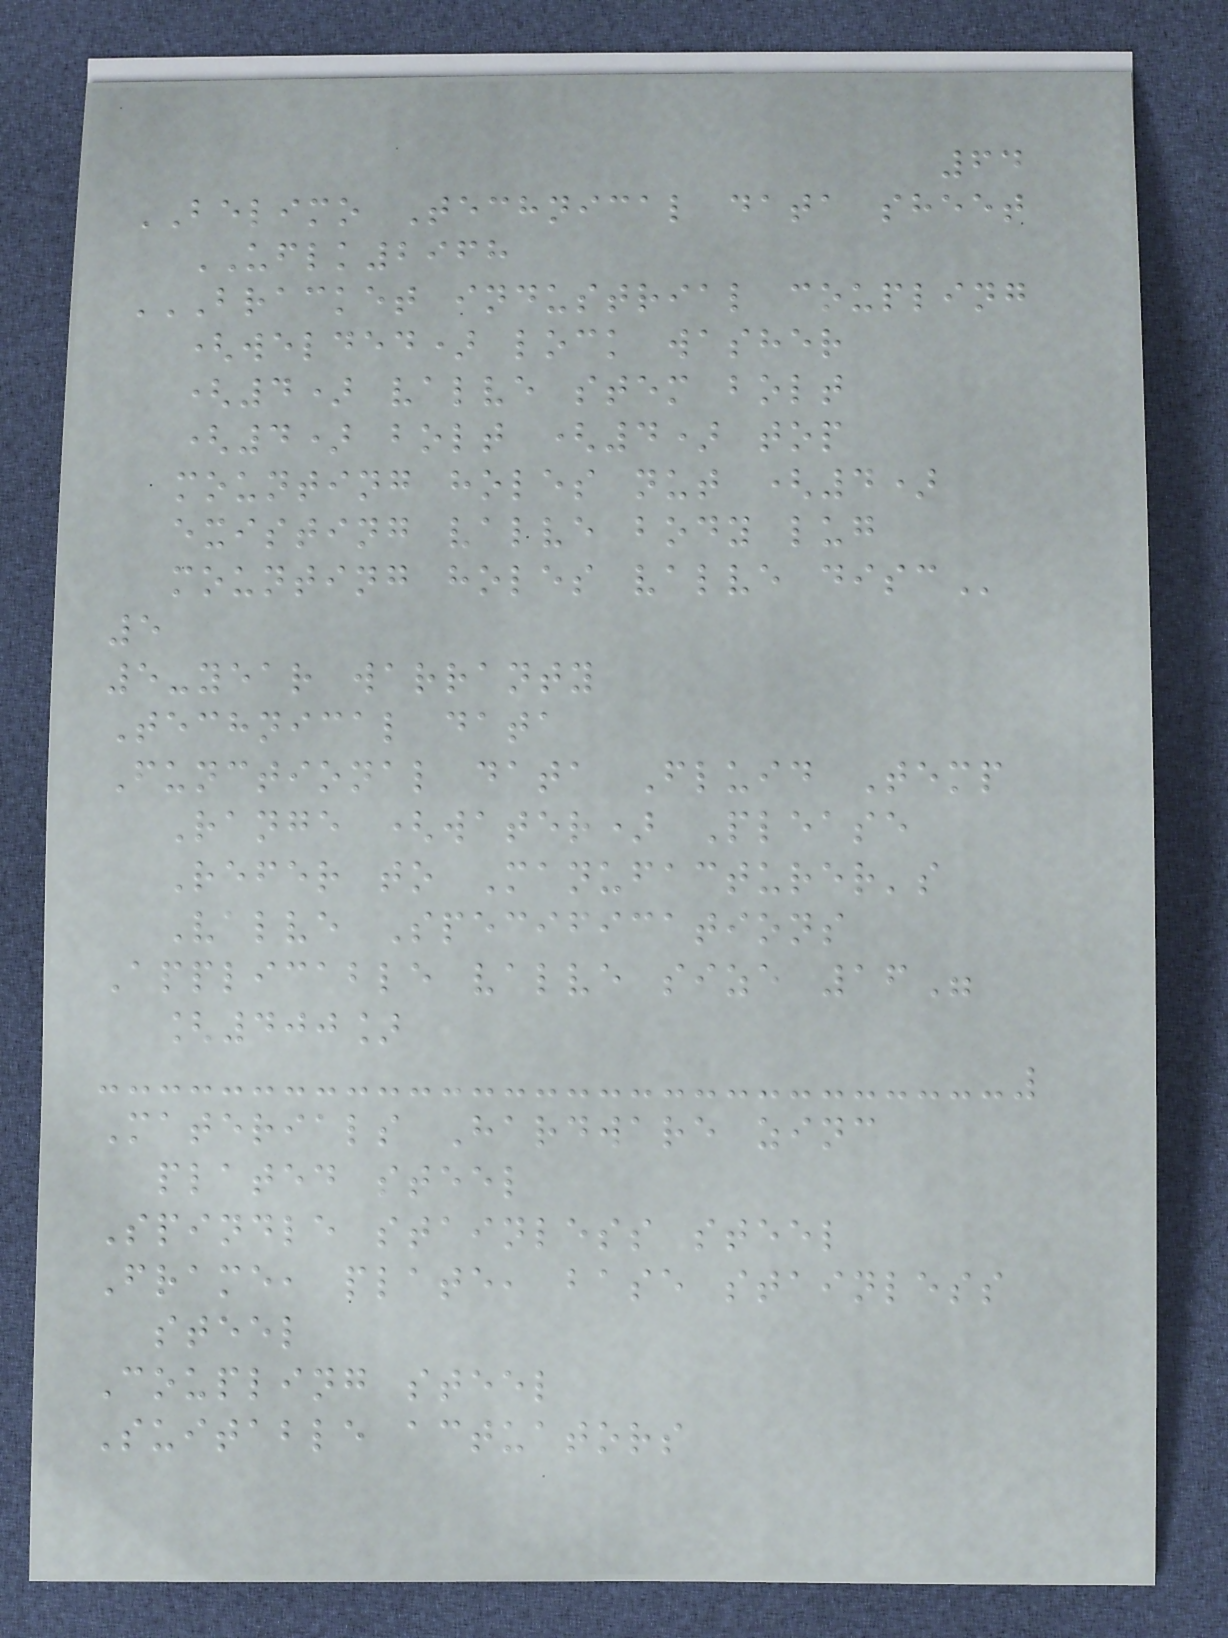64
BELIMO Technical data sheet
UFLK2968
BRACKET INDUSTRIAL COUPLING
(WELDED) LOCK WASHER
(4) VALVE STEM BOLT
(4) BOLT (4) TOP
MOUNTING HOLES NUT (4)
EXISTING VALVE BODY LUG
MOUNTING HOLES VALVE DISC
5
5-year warranty
Technical data
Functional data Fluid Temp
Range (water) Please
Refer to Manufacturer's
Valve Specifications
Applicable valve size 16"
[400]
Materials Hardware zinc
plated steel
Spindle stainless steel
Frame, plate, base stainless
steel
Coupling steel
Suitable actuators
